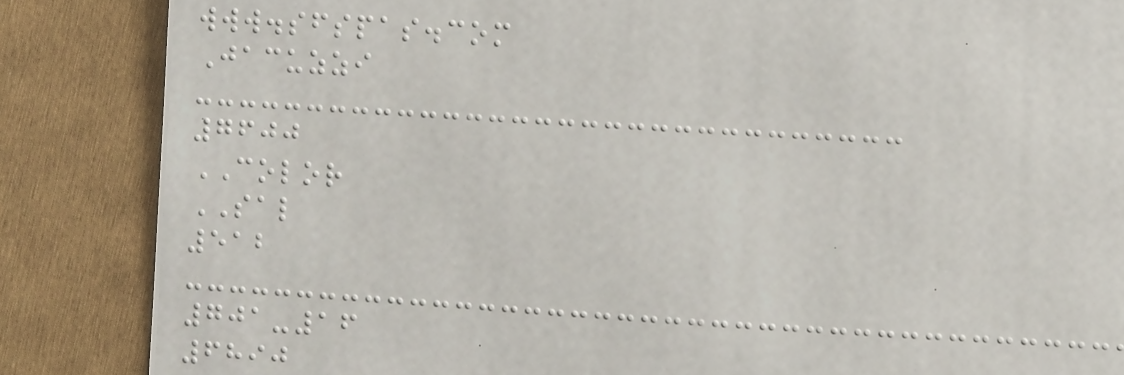www.sfspas.com
Jacuzzi
7600
COLOR
SAL
512
701-16
6890
